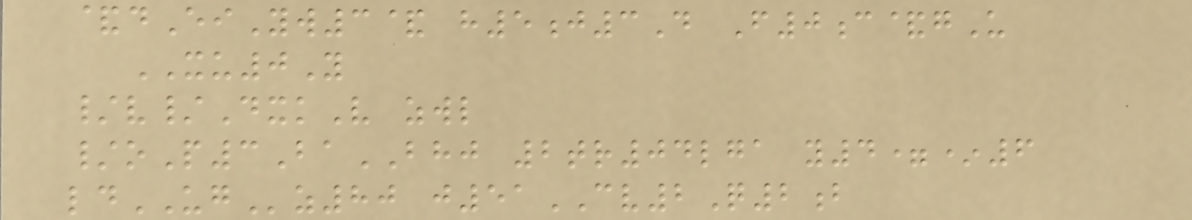&dEiYw3& h5j3D F0c&gU
XU0Y
/v/DxkV zwl
/oP3BaBHJ 2tr04lga y4=*6
ldUGz80 j51CV2Q2b
